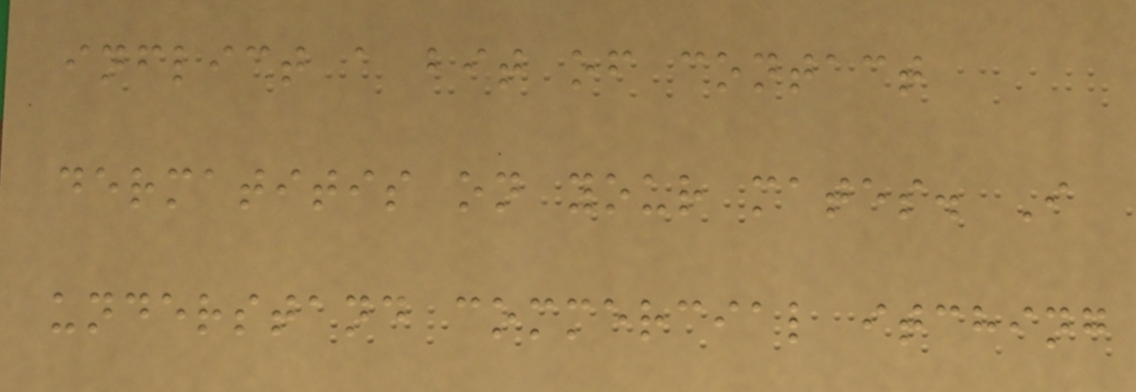inflict a bit of contact
dermatitis on your mates. I
understand commercial itching
